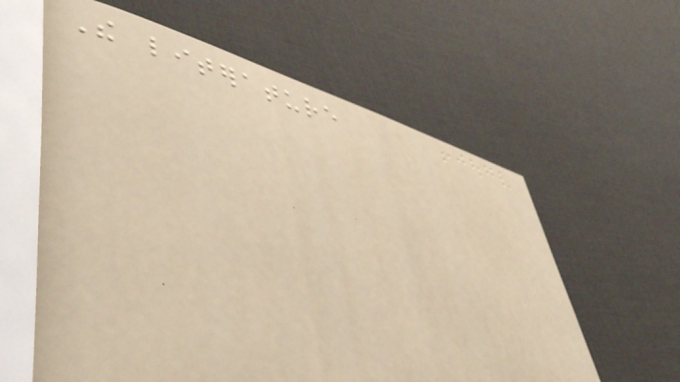The literature
